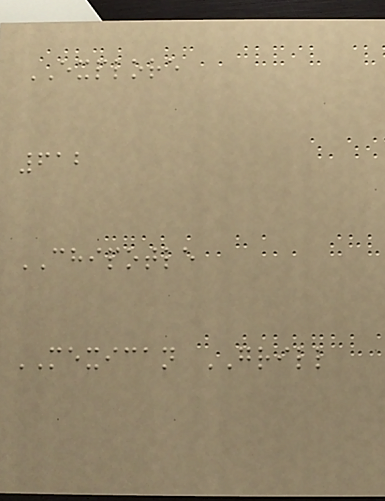EXPLORE
612
CHIPOTLE
MEXICAN GRILL
